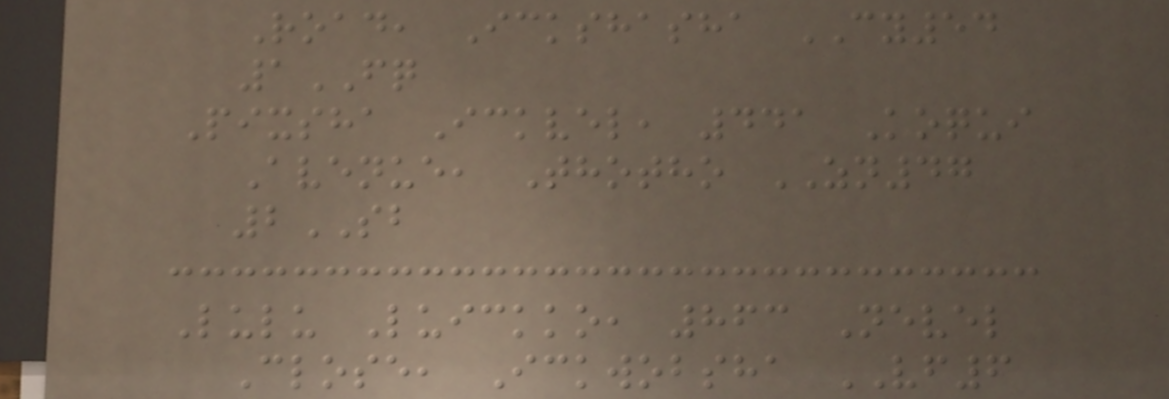Road, Ickshasha CY54
1FQ
Pixsha Ickvel, 441 Koqui
Avenue, Thotho ZN47
2SB
Lulu Luickko, 863 Nevel
Close, Ickwobsha VF6
